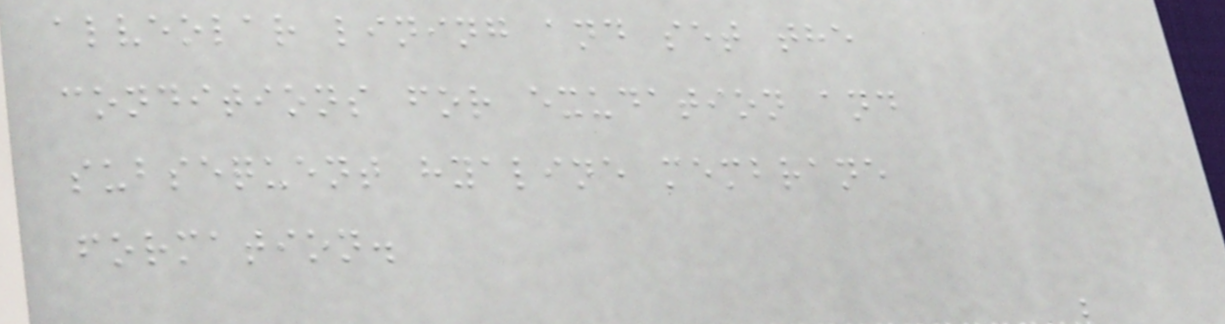alveolar lining and set the
conditions for exudation and
subsequent hyaline membrane
formation.
